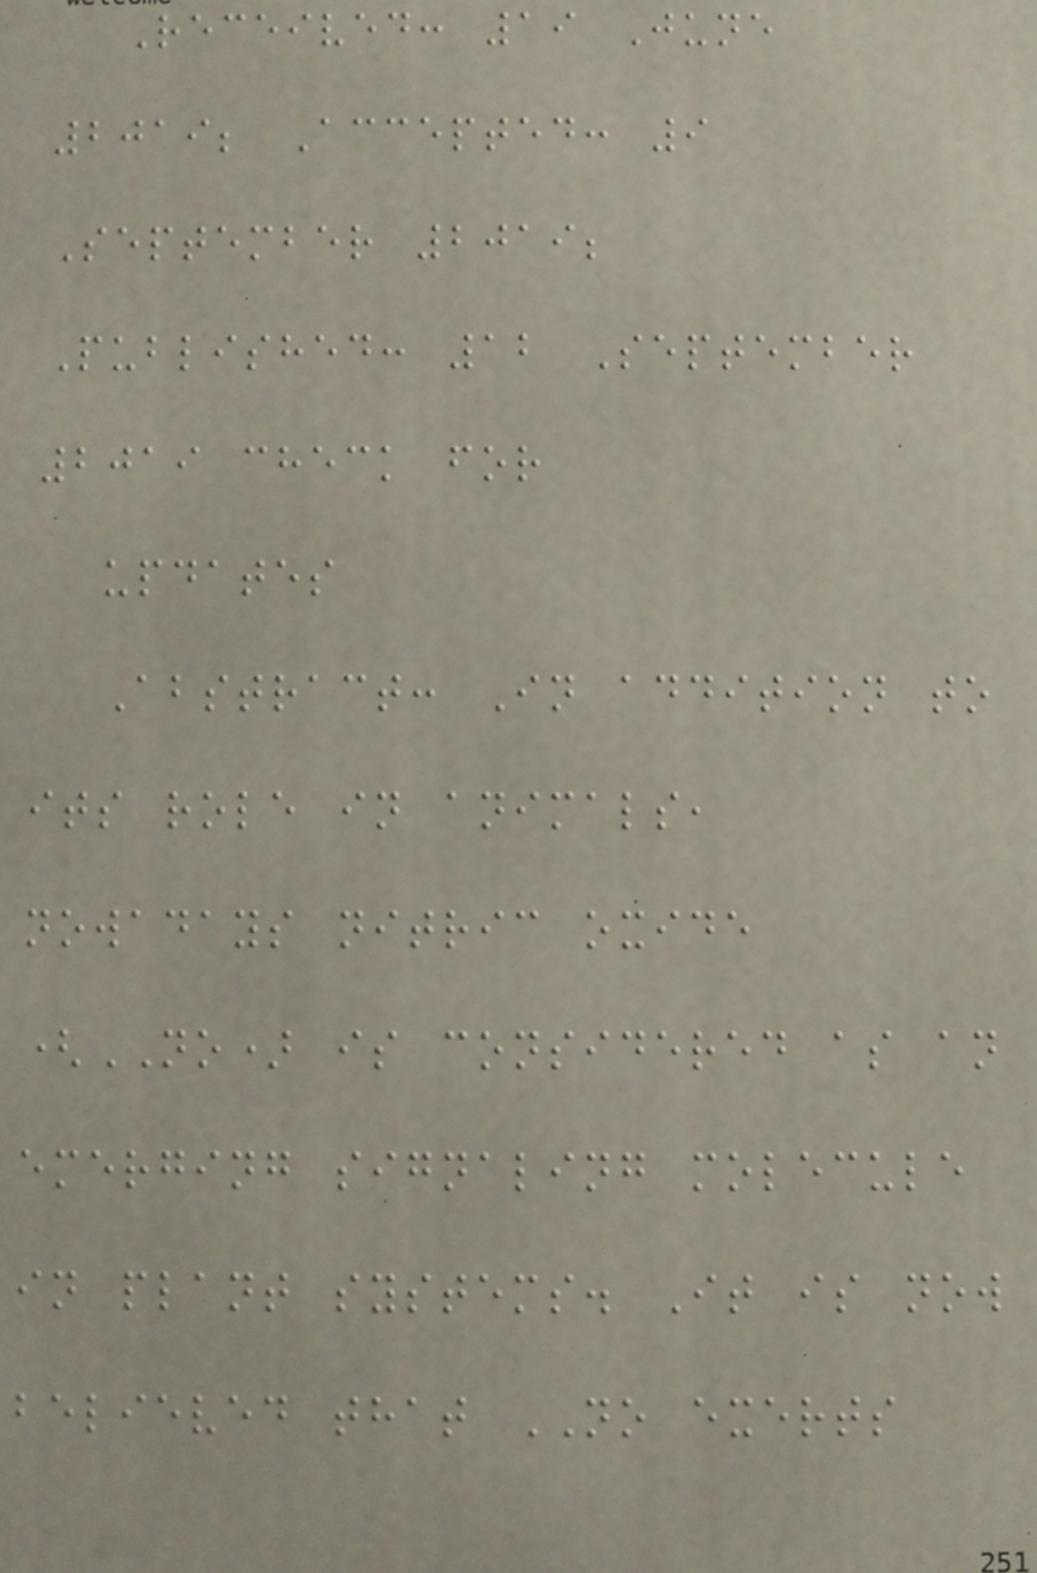Received: 19 June
2019; Accepted: 9
September 2019;
Published: 12 September
2019 check for
updates
Abstract: In addition to
its role in animals,
nowadays nitric oxide
(NO) is considered as an
emerging signaling molecule
in plant systems. It is now
believed that NO exerts
